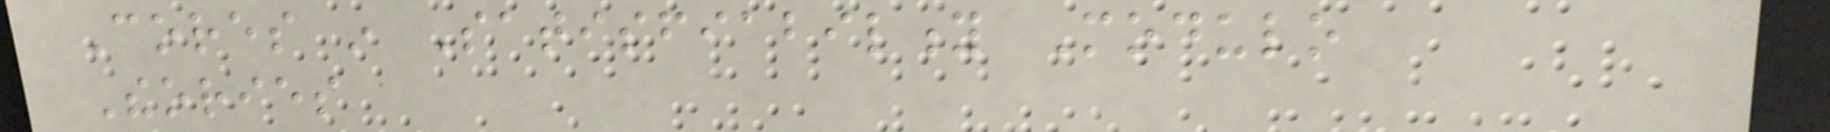Cores in Satisfiability Modulo
Theories
